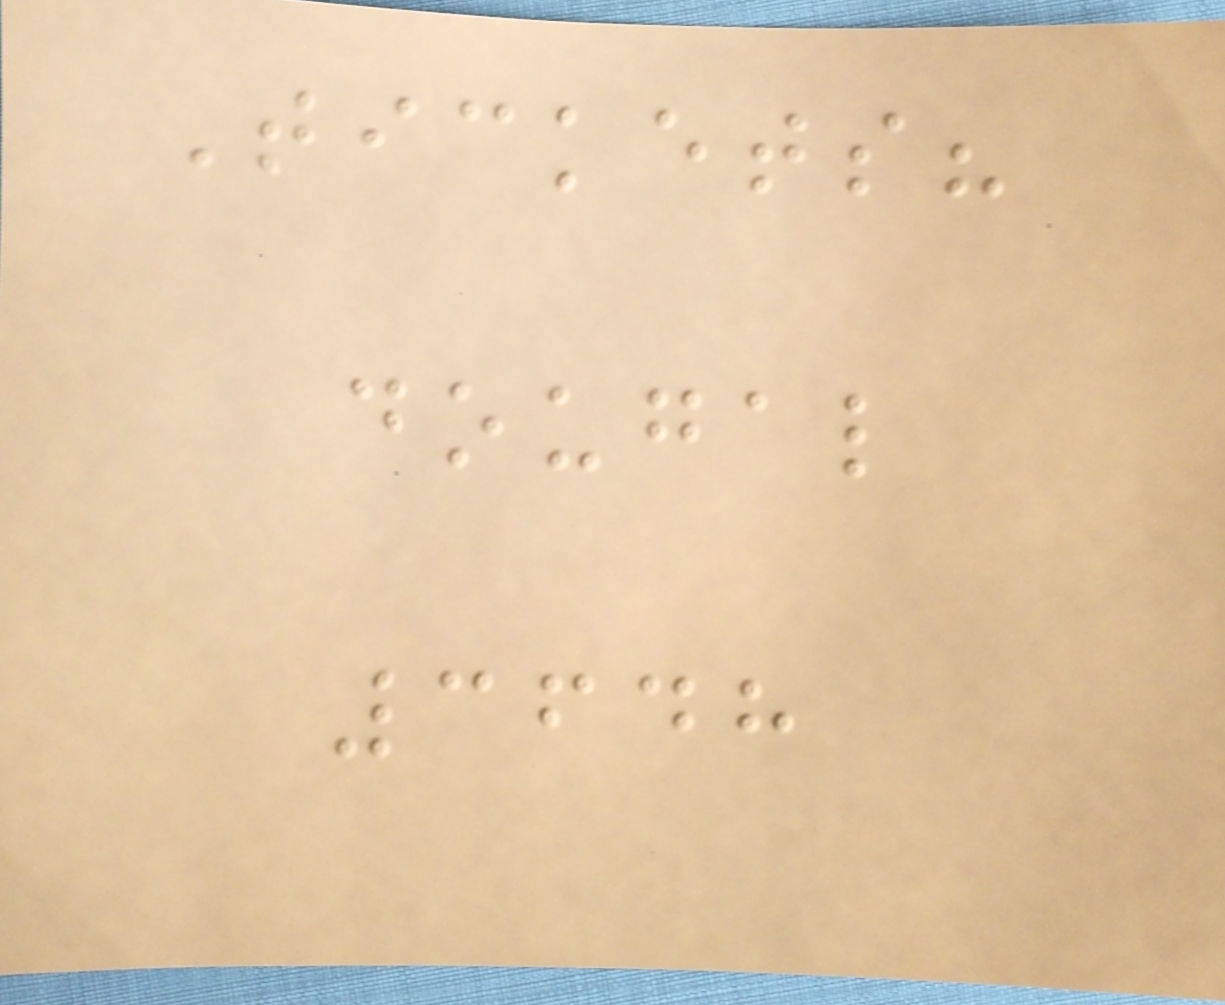Tickets?
dougal
3648
